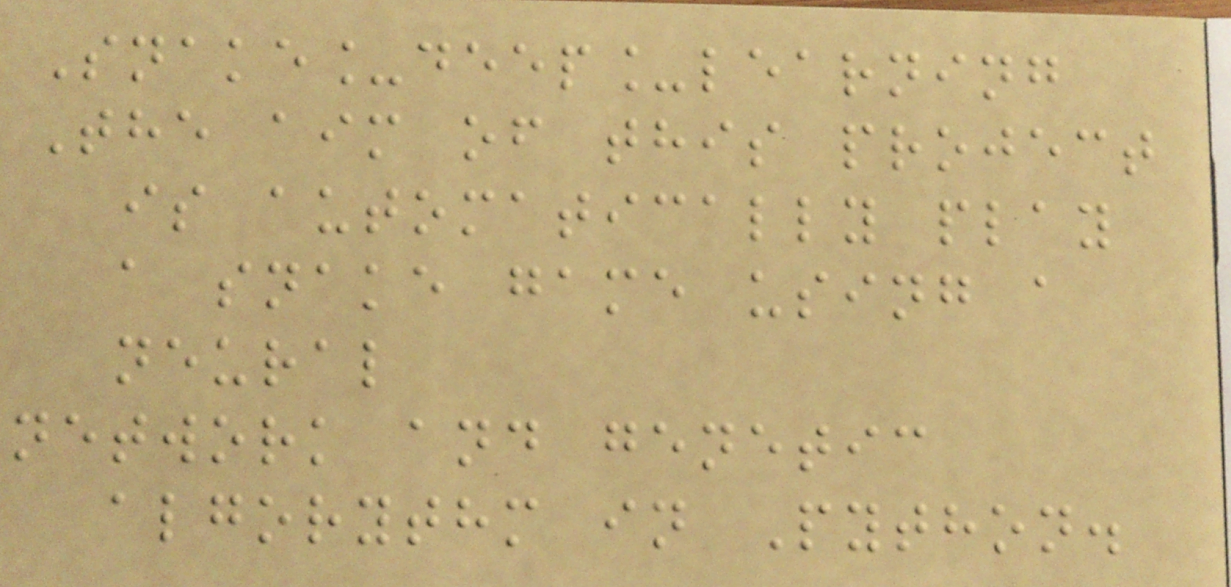Snake_deep_learning
The aim of this project
is automatically play
a snake game using a
neural
network and genetic
algorythm in Python.
